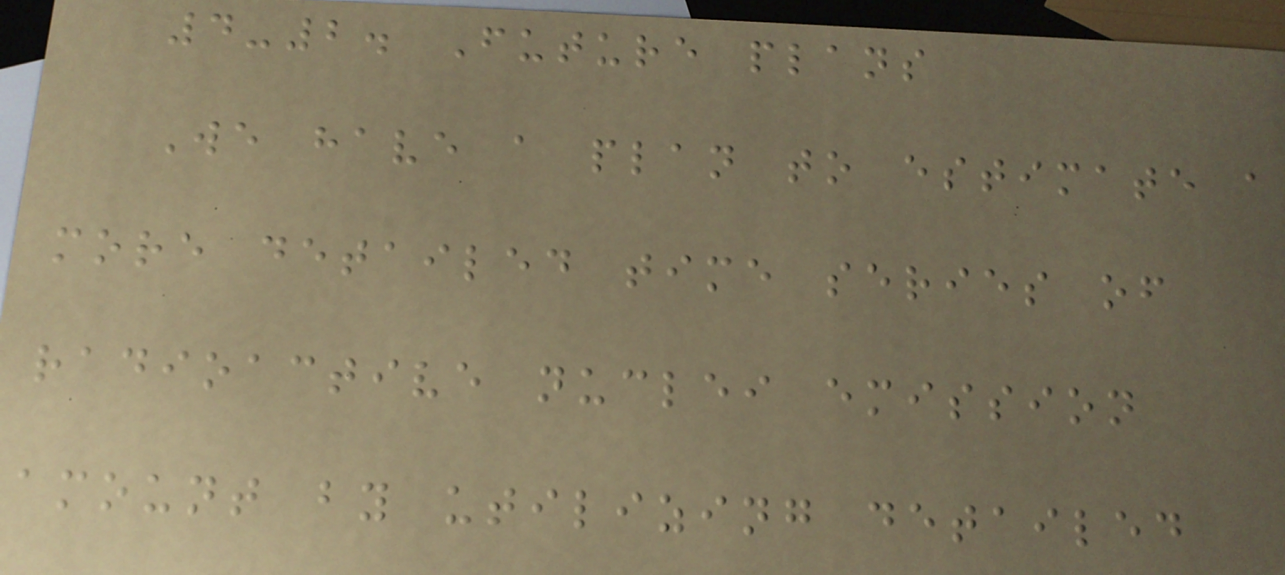4-2. Future plans
We have a plan to estimate a
more detailed time series of
radioactive nuclei emission
amount by utilizing detailed
